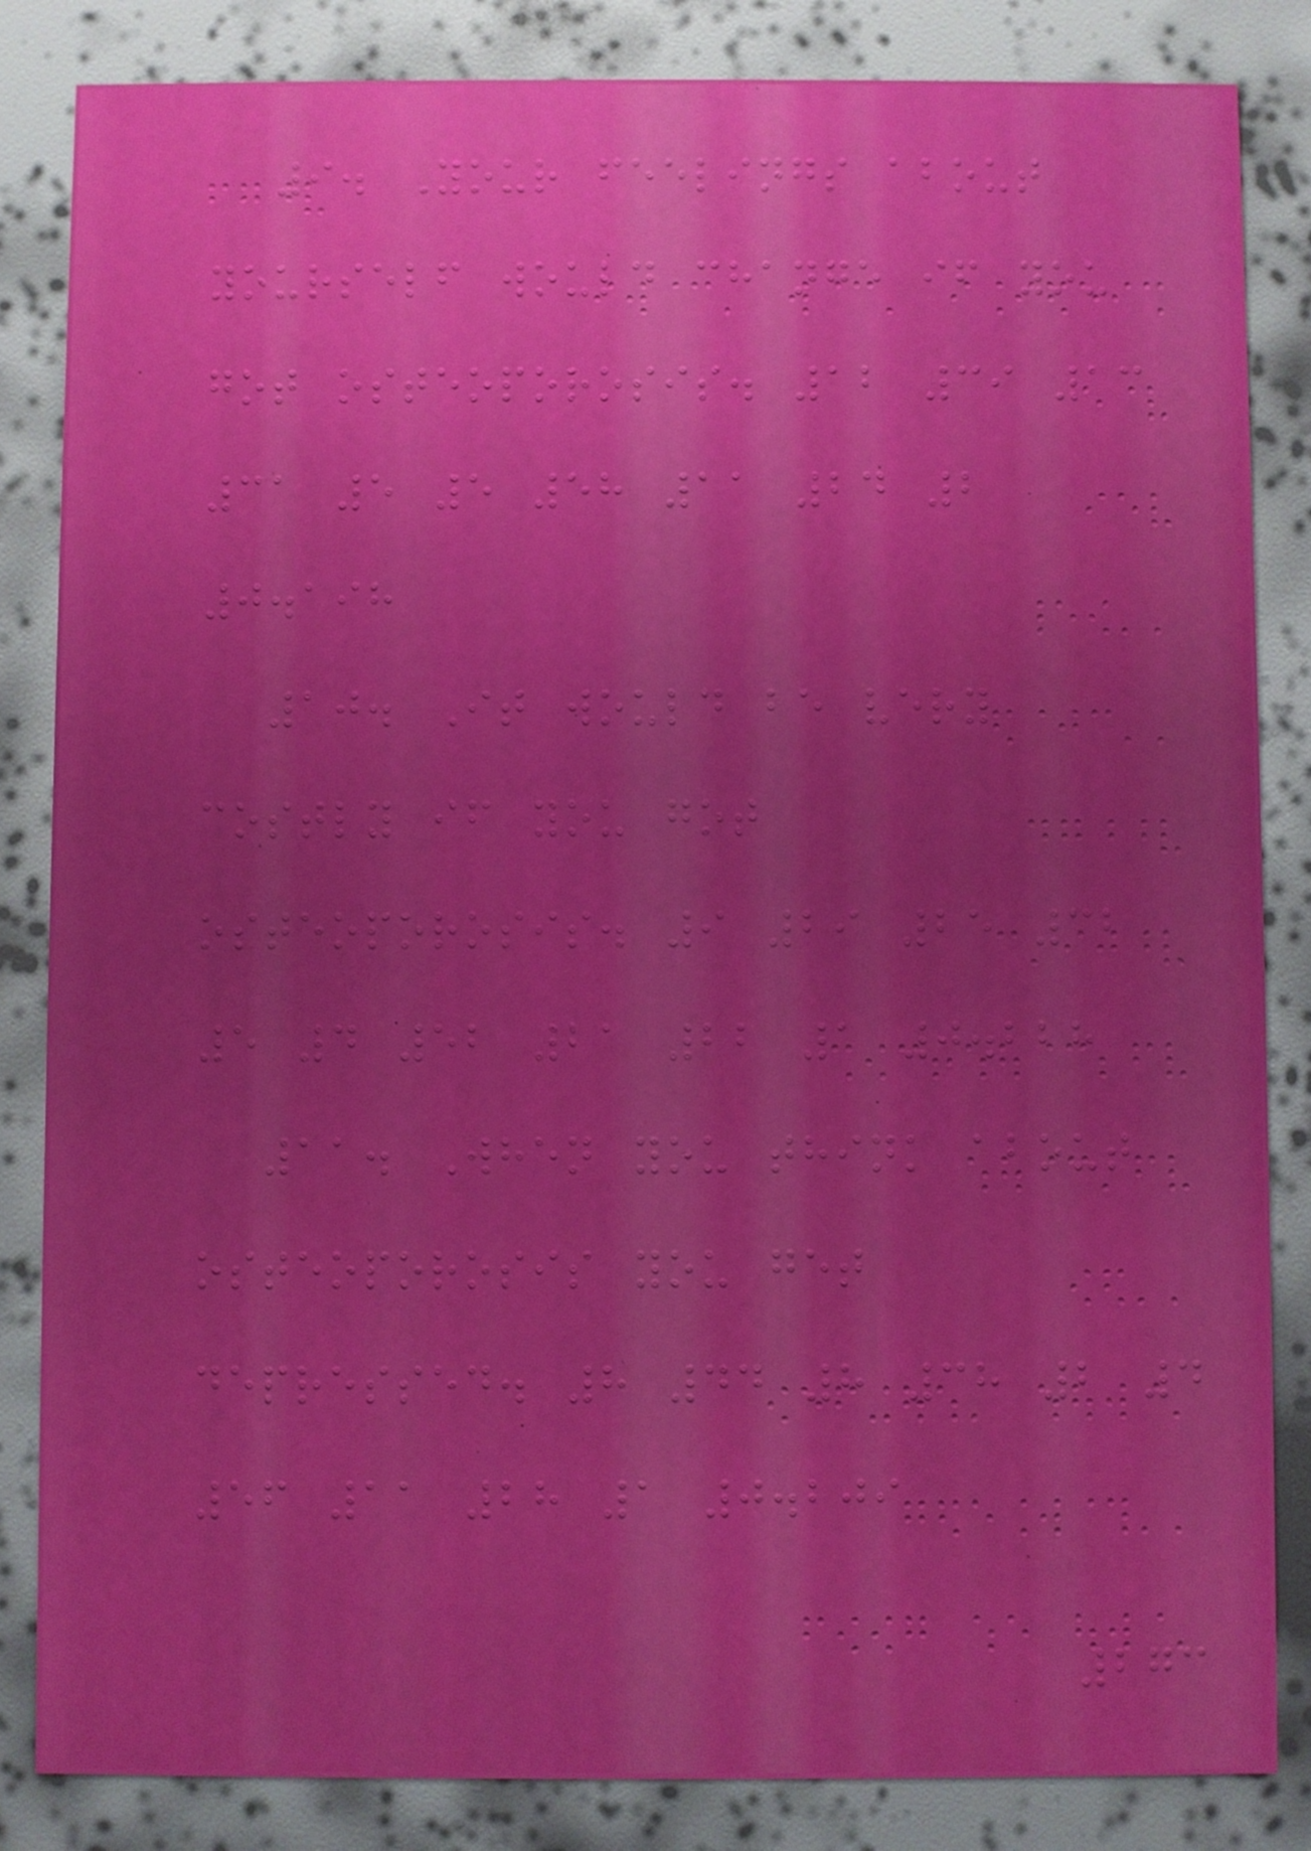9. Your feelings about
yourself would change if you
got osteoporosis. 12 39 13
31 5 5 58 11 24 2
0.198
10. It would be very
costly if you got
osteoporosis. 9 29 25 32
5 4 52 21 22 1 0.228
11. When you think about
osteoporosis you get
depressed. 8 44 8 38 2 4
56 11 28 1 0.209
273
